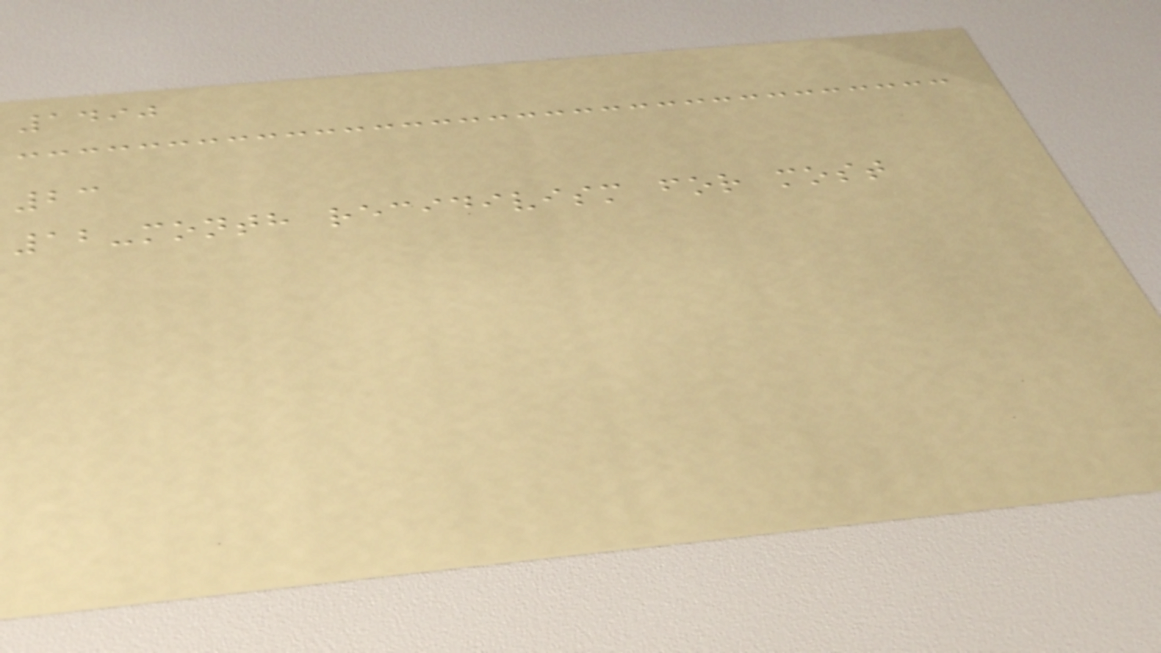1490
23
12-month recidivism for most
